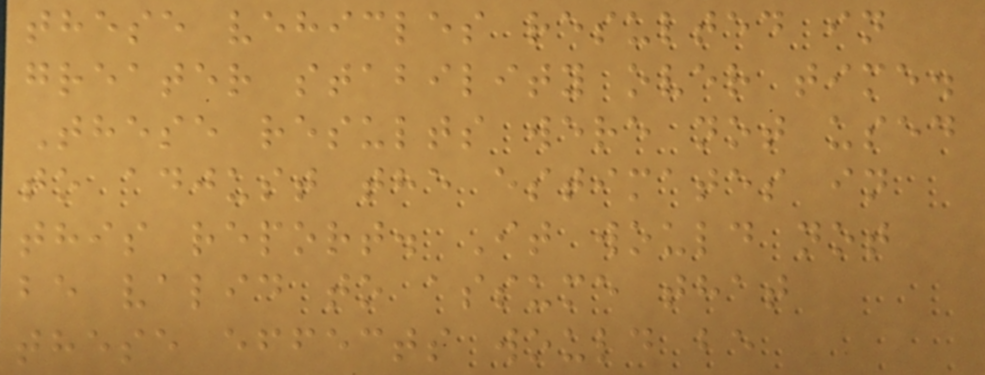these vehicles resulted in
greater stability over time.
These results were not used
to adjust the estimates in
this report. It would not
be valid to assume that
these effects would be
